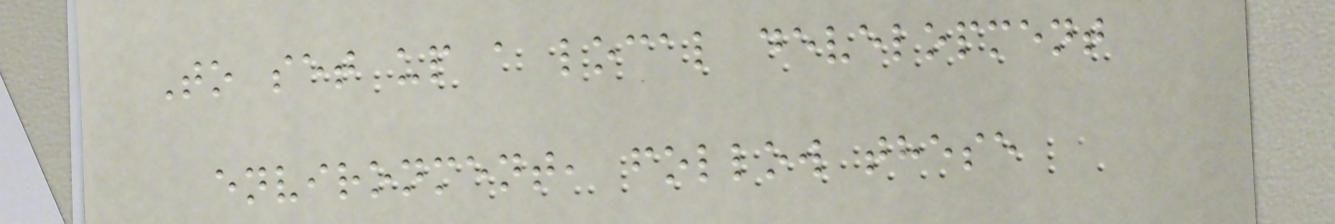To set up a local development
environment, follow these
